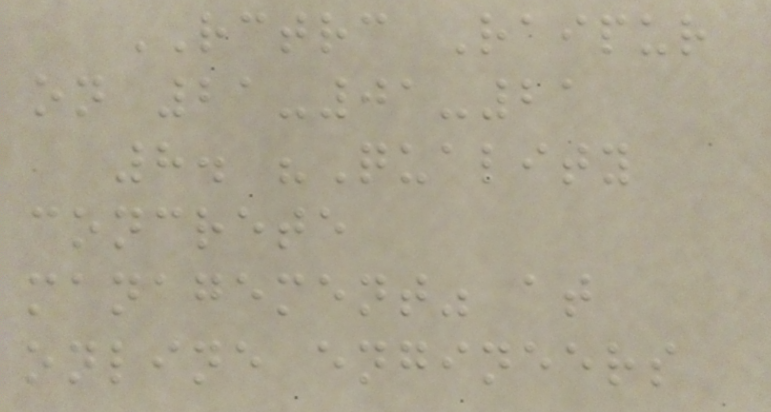RCTRC Raipur
on 21-01-21
8. "Quality
concrete
management" at
online engineers
